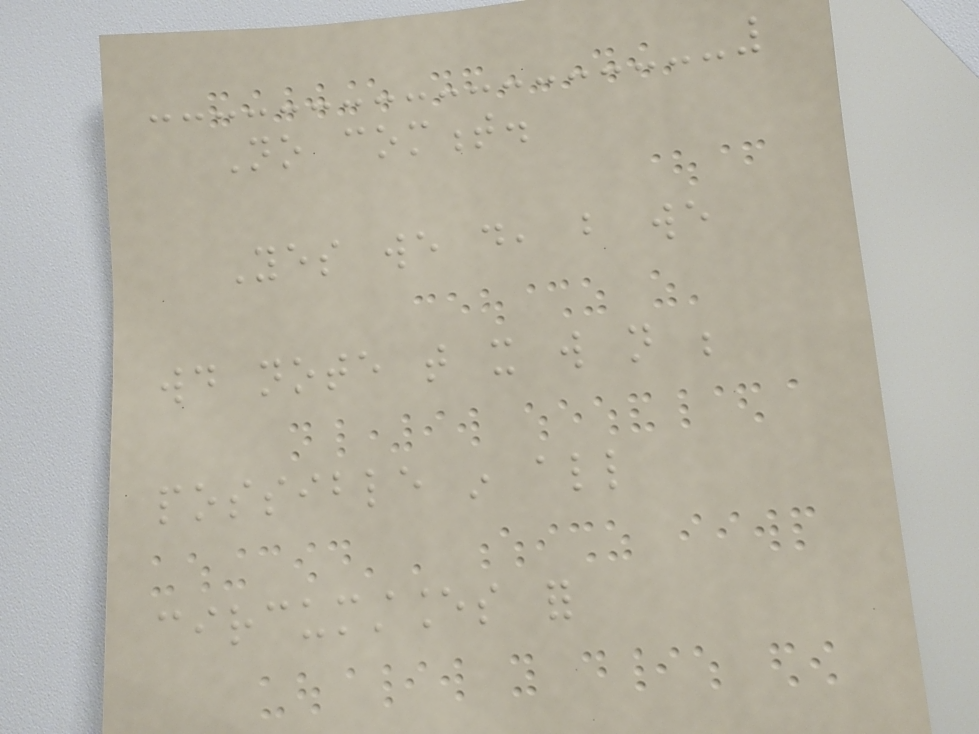No comment.
Yes we do, but we
would note that it will not be
possible in all
circumstances for
